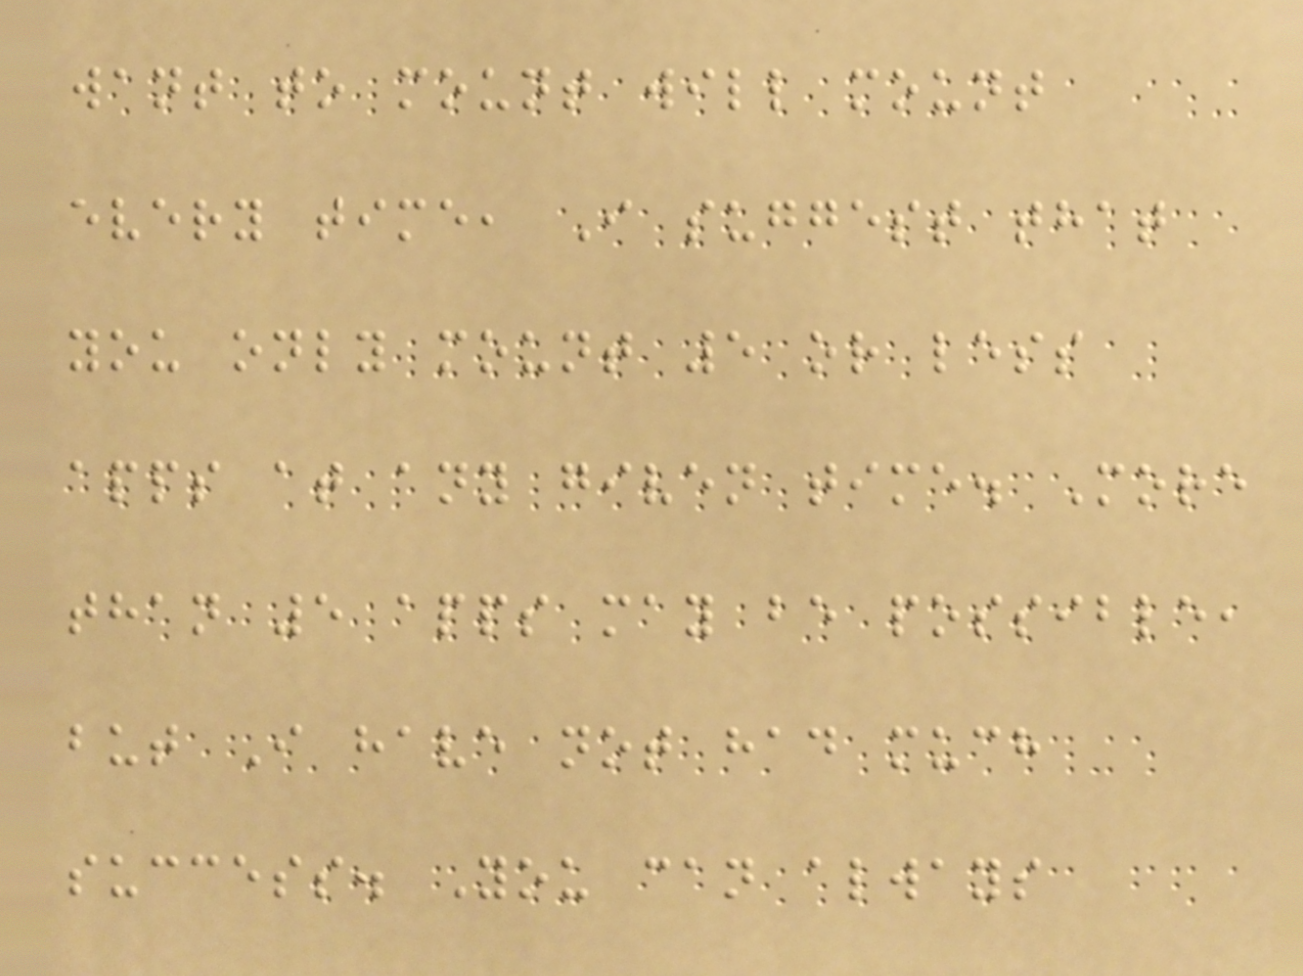want to mount will mount
every time, I suggest that
you only mount 5 or less
apps at any given time. More
than 5 apps may be possible,
but I have not had much
success. You can always
